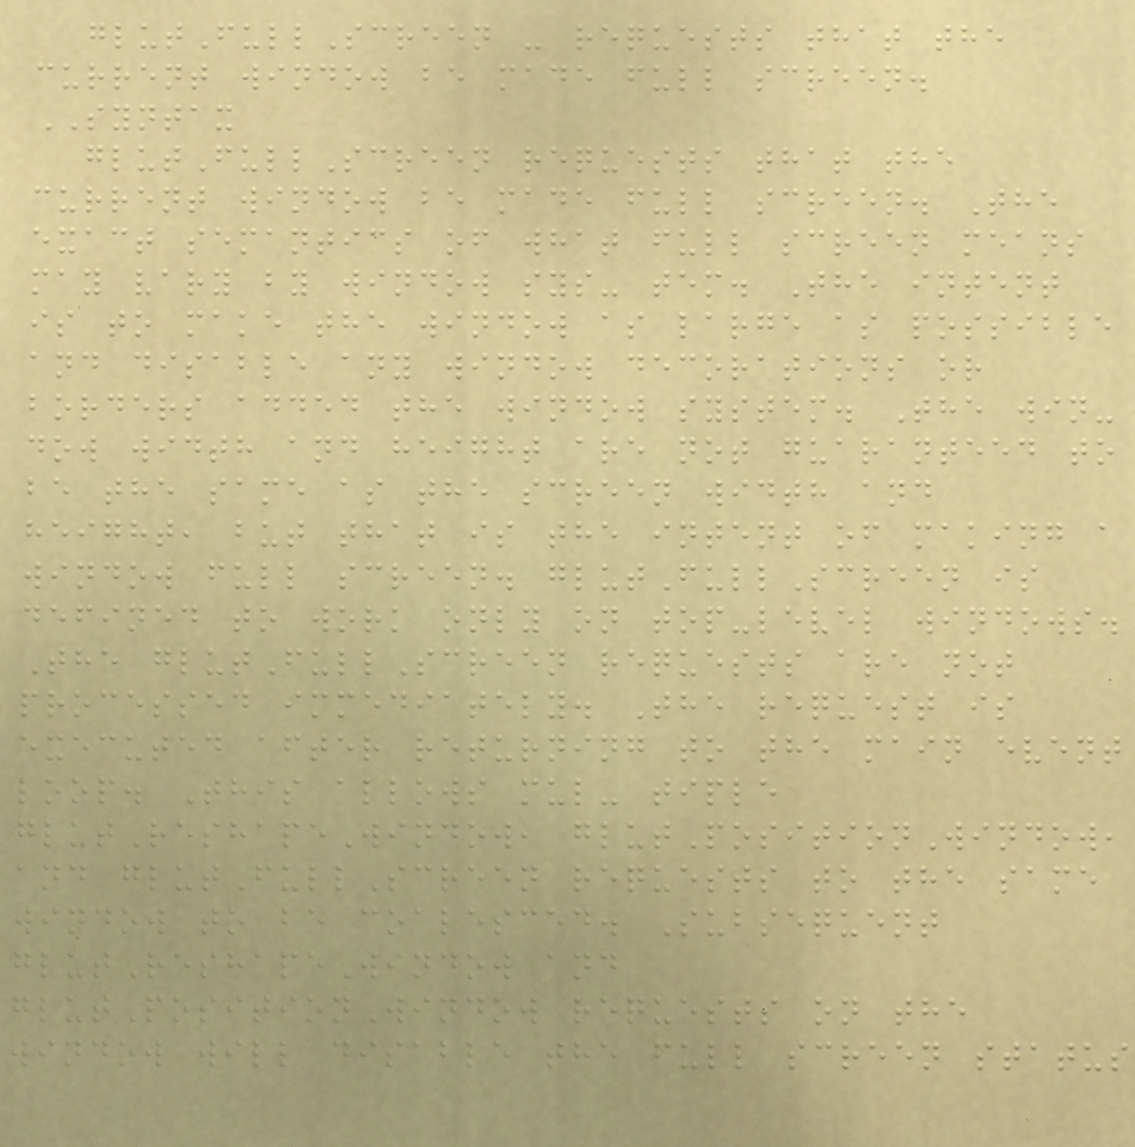glutFullScreen - requests that the
current window be made full screen.
SYNTAX
glutFullScreen requests that the
current window be made full screen. The
exact semantics of what full screen means
may vary by window sys- tem. The intent
is to make the window as large as possible
and disable any window decorations or
borders added the window system. The win-
dow width and height are not guaranteed to
be the same as the screen width and
height, but that is the intent of making a
window full screen. glutFullScreen is
defined to work only on top-level windows.
The glutFullScreen requests are not
processed immediately. The request is
executed after returning to the main event
loop. This allows mul- tiple
glutReshapeWindow, glutPositionWindow,
and glutFullScreen requests to the same
window to be coalesced. Subsequent
glutReshapeWindow and
glutPositionWindow requests on the
window will disable the full screen status
